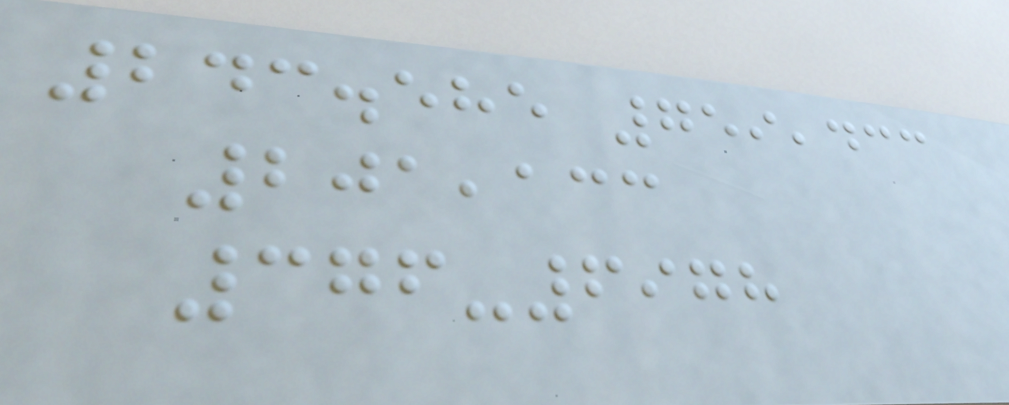243.585 759,433
201,133
376-6978
